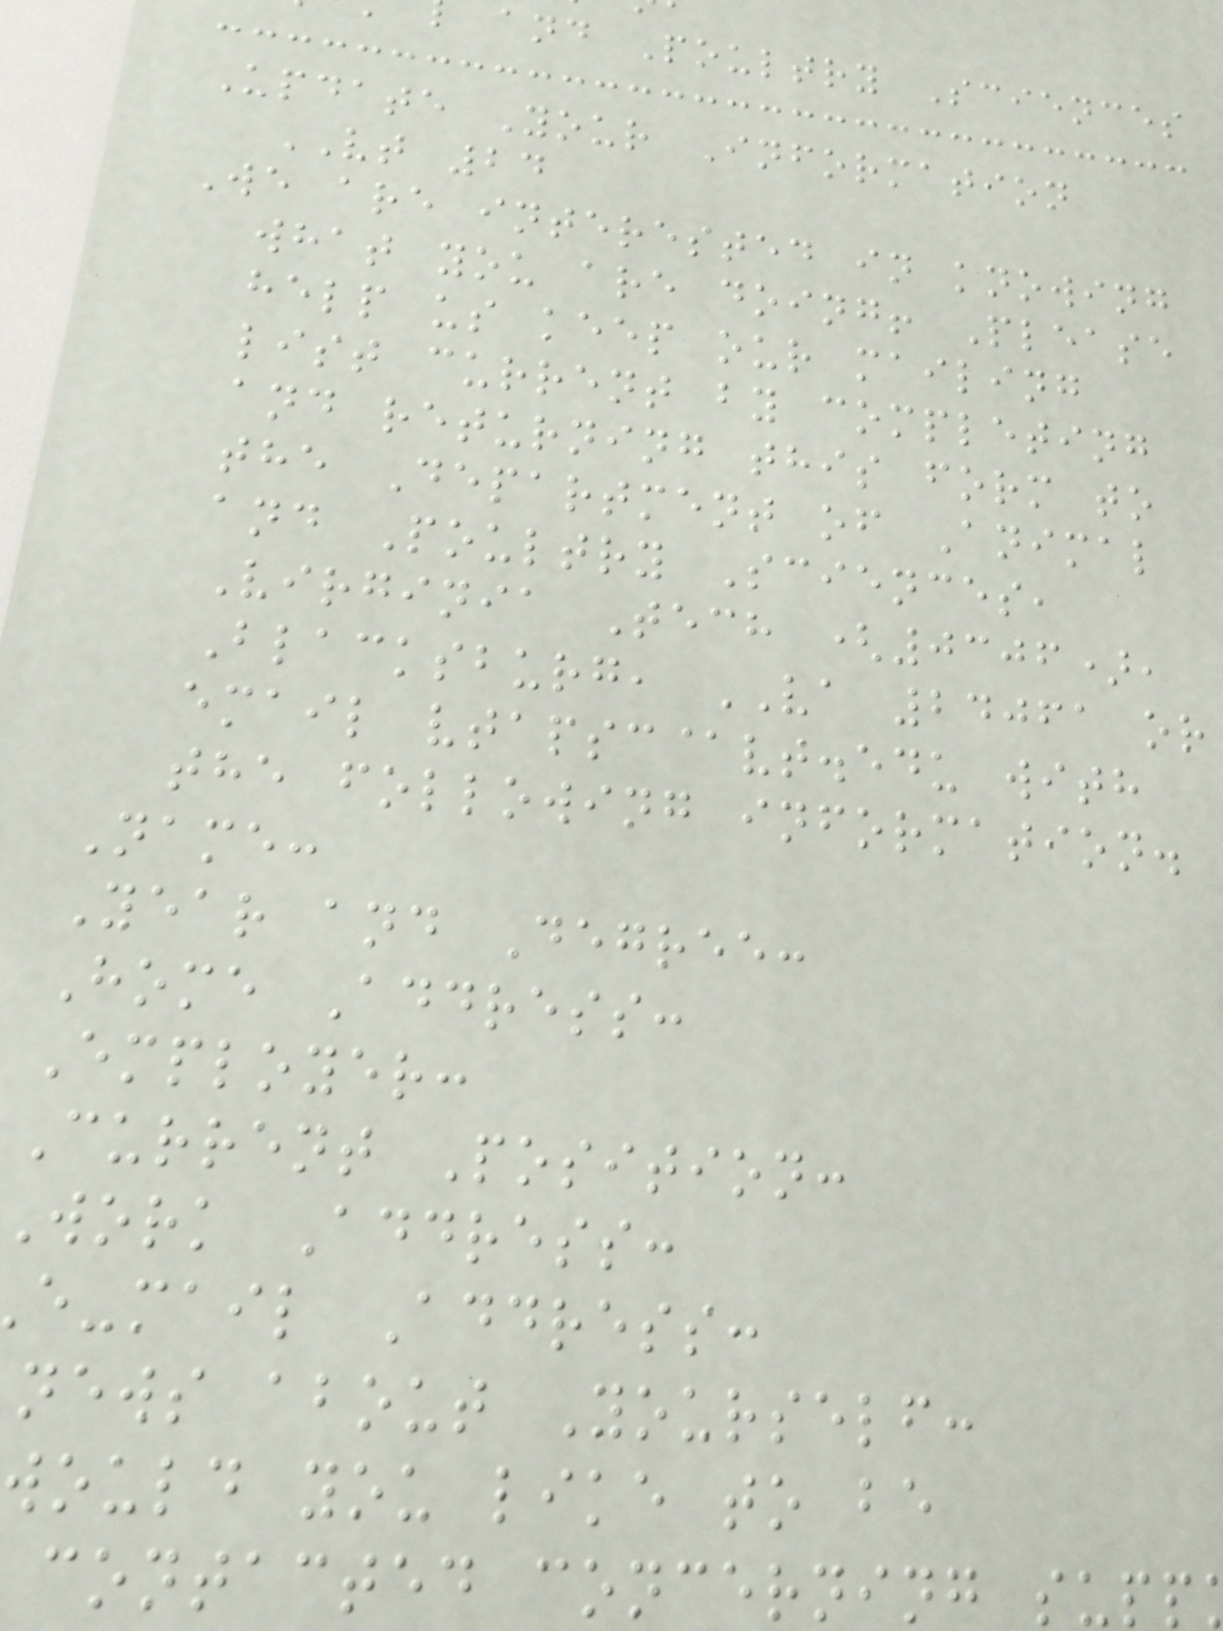and Poultry Sciences
Update Your Information
VT 24
We are interested in knowing
what you are doing! Please
help us keep our mailing
list current by completing
and returning this form to
the Department of Animal
and Poultry Sciences,
Virginia Tech (0306),
Blacksburg, VA 24061 or
email vtapsc@vt.edu with
the following information.
Name:
Year and Degree:
Home Address:
Employer:
Current Position:
work Address:
e-mail Address:
news about Yourself:
ould you like to be
contacted concerning supp
